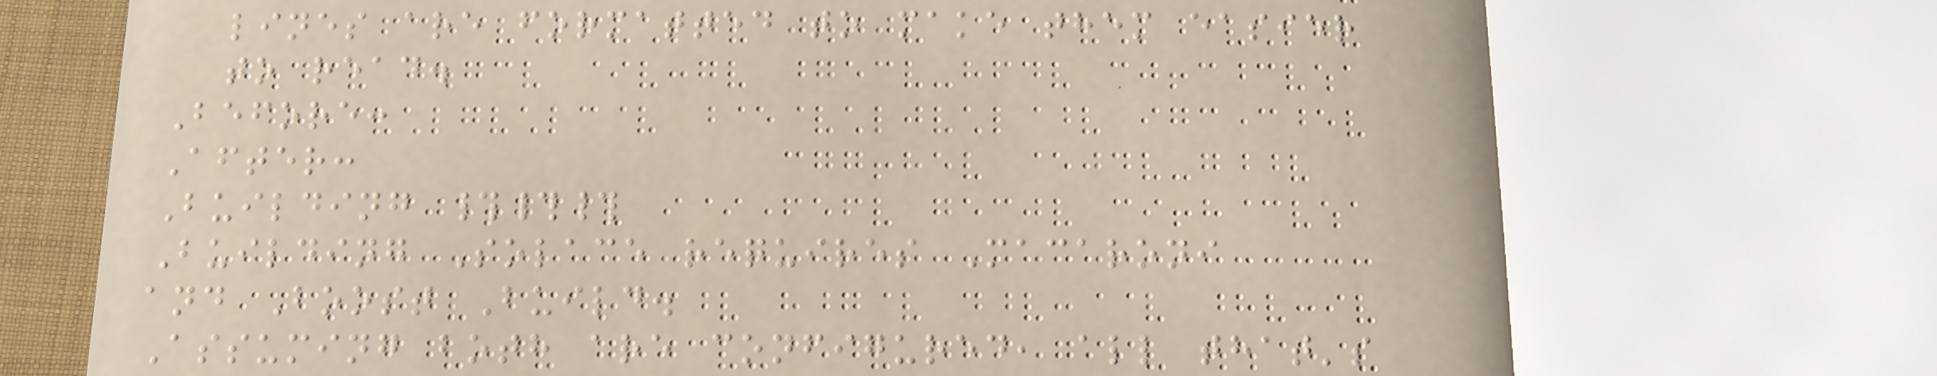lines are formatted to make them easier
to read.
Before:
After:
Building ###
Building Solace requires Macaroni
and Boost Build.
Assuming both are configured, all that's
